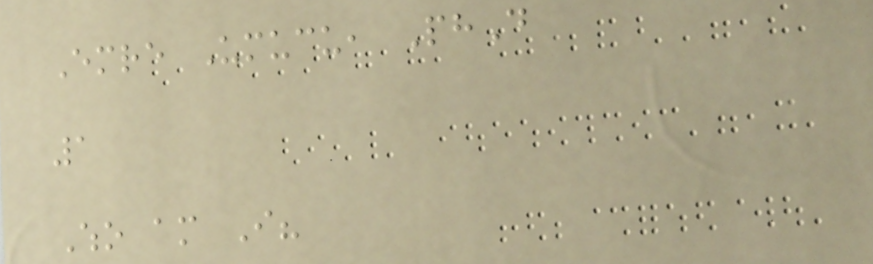Emre Umucu, PhD
1
Who am I?
